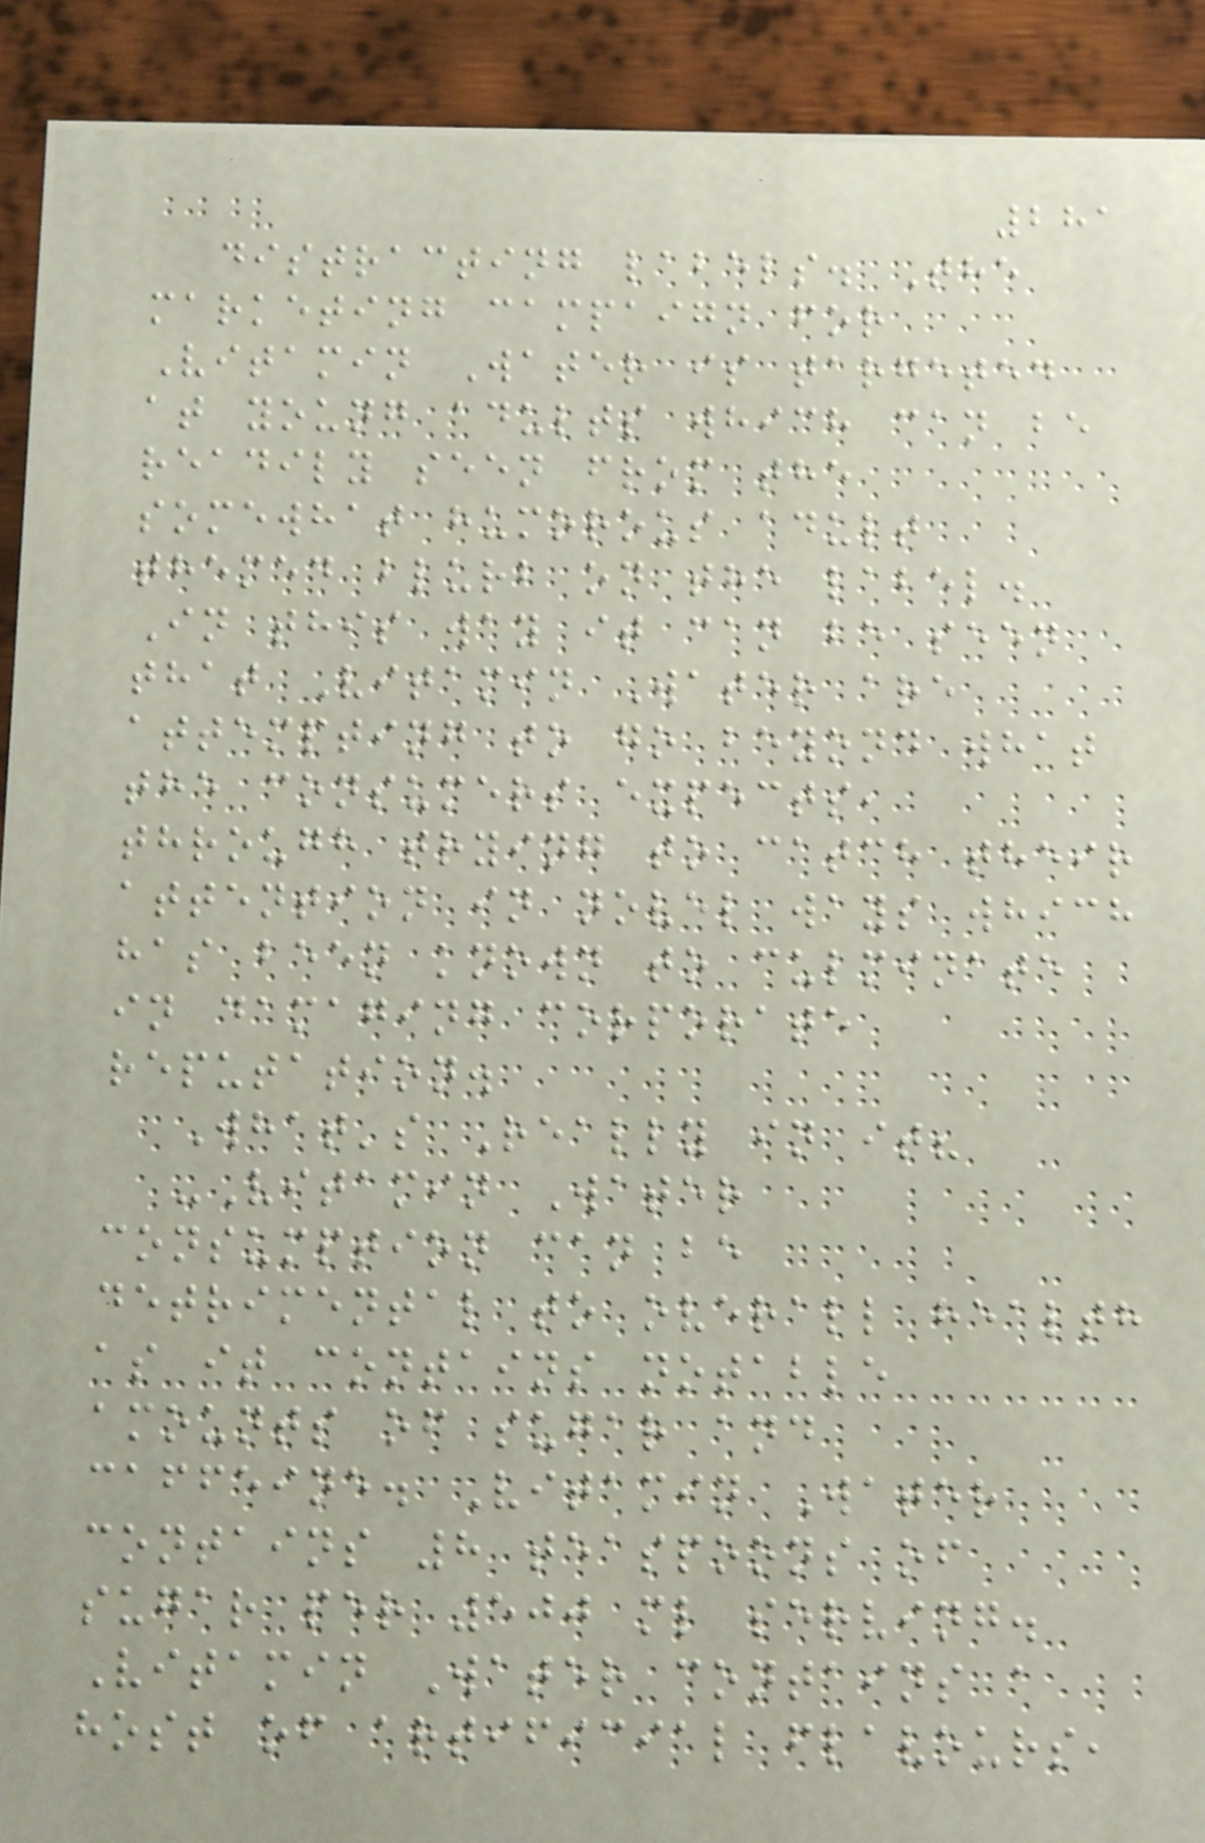281
distracting labels. The
marketing campaign for
Vitamin Water is targeted
at young adults which can be
readily seen from the
somewhat humorous adult
themed blurb on the label.
In this way it can be seen
that Vitamin Water are
attempting to go beyond what
the consumers expects,
through trying to catch their
attention in novel ways which
has been known to culminate
in damaging corporate
reputation.
What's Really in it?
-Vitamin Water
consumption can be
detrimental to overall health
as it contains notable
amounts of sugar and
caffeine. Vitamin Water
contains 8 teaspoons of
sugar per 500 ml serving.
Vitamin Water contains a
host of artificial flavours,
